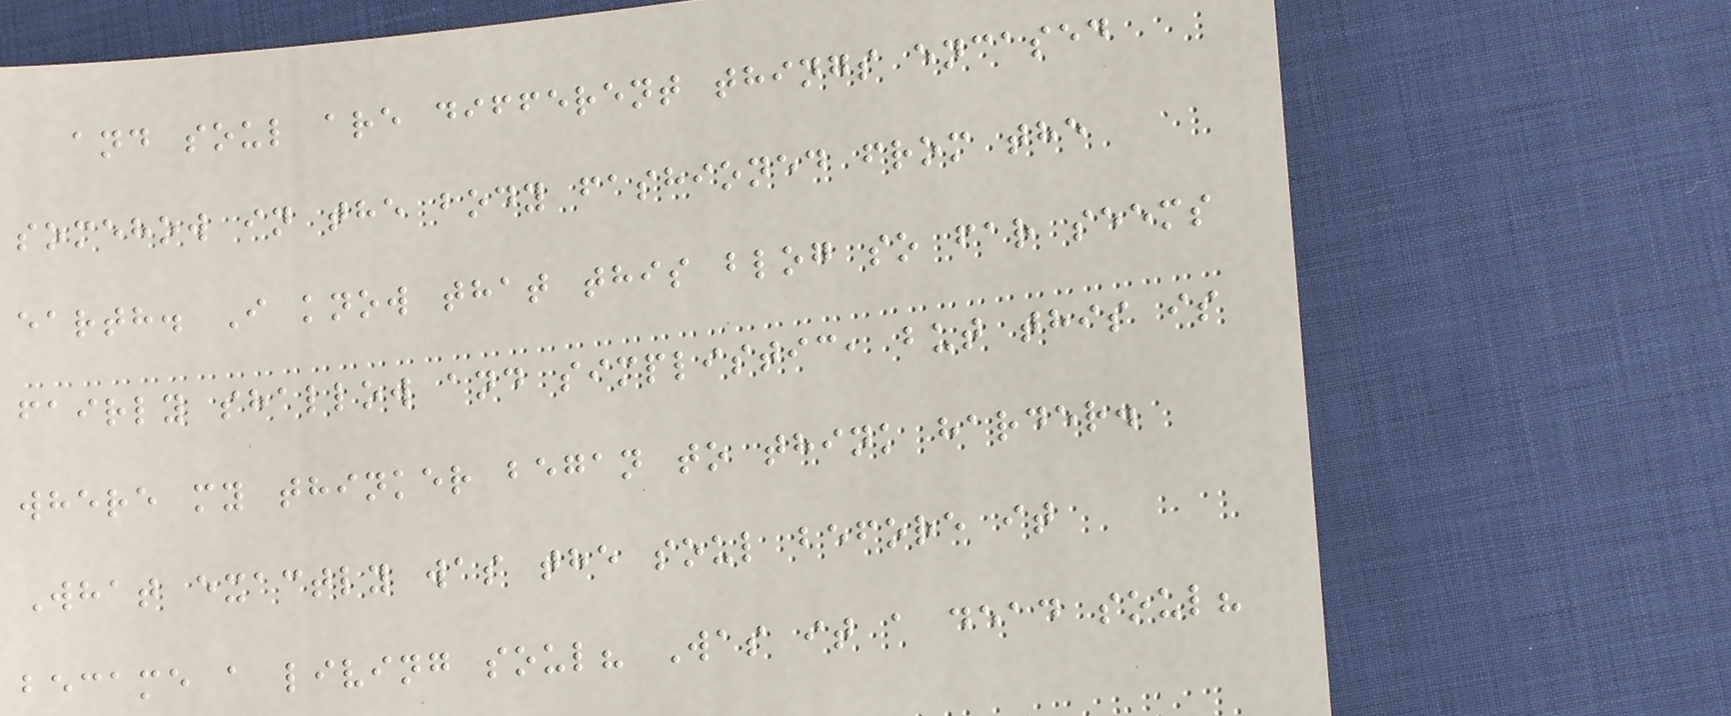and soul are different things encased
somehow in the body fashioned from the
earth. I know that this blog so far seems
fairly shallow and simplistic, but this is
where my thinker began to think harder.
What exactly was the soul before it
became a living soul? Was it a dead soul?
